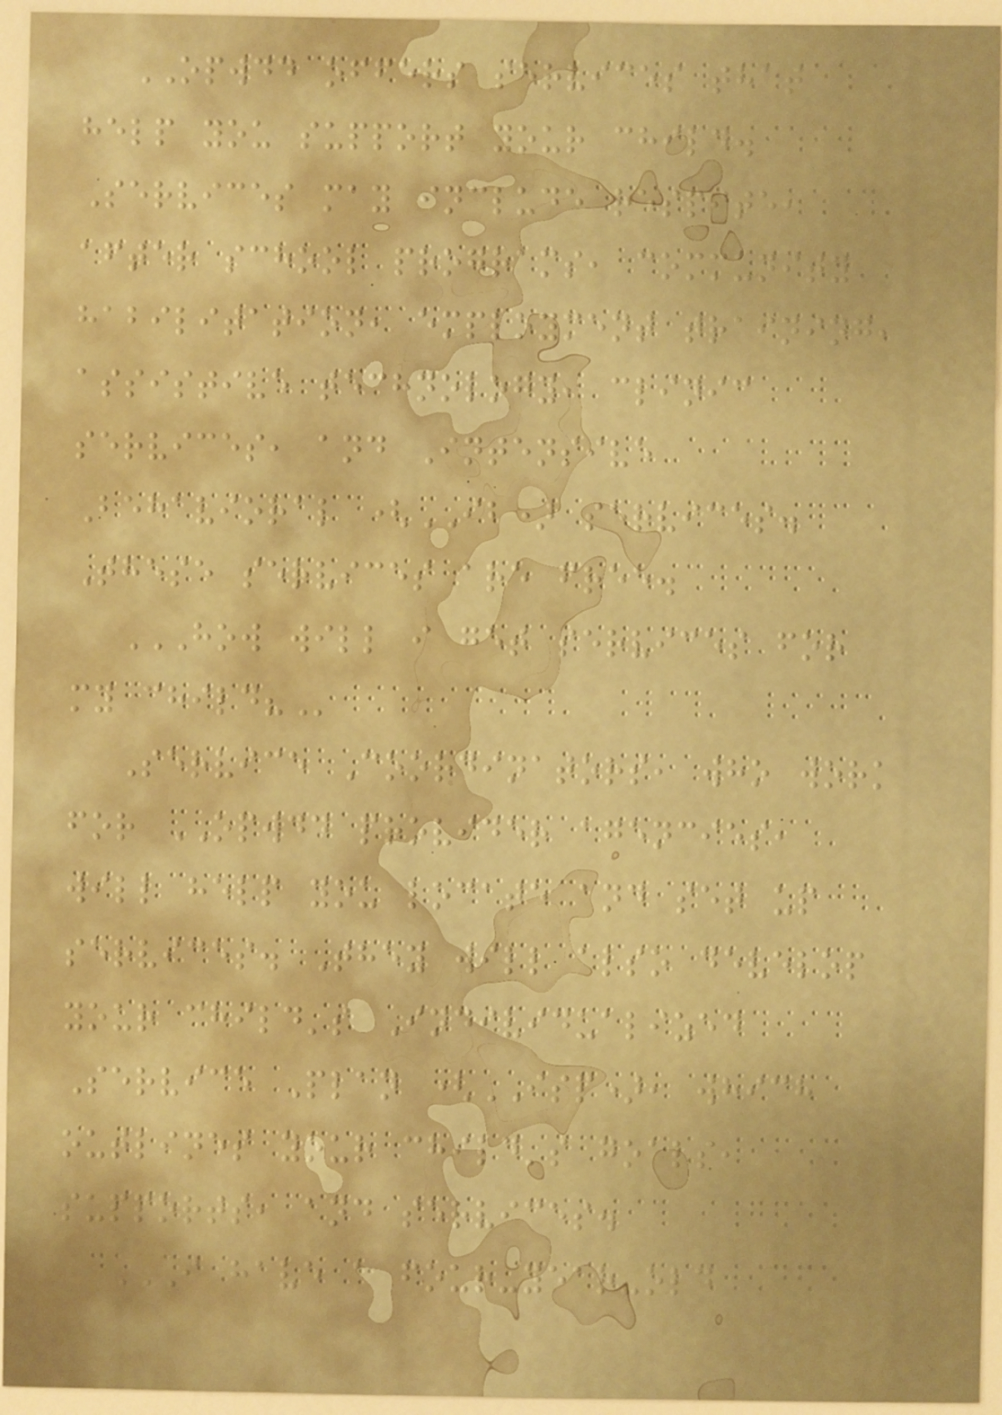OPWDD offers services that
help you support your child.
Services may include respite,
after school programs, community
habilitation, employment training,
assistive technology, clinic
services, and Intensive
Behavioral (IB) services.
These services are free.
HOW WILL I GET SERVICES FOR
MY CHILD?
Service Coordinators, who work
for OPWDD provider agencies,
will help you locate and set up
services. They will also develop
your child's Individualized
Service Plan (ISP), which
outlines your child's goals,
supports, and services.
I HAVE A FOUR-YEAR-OLD
